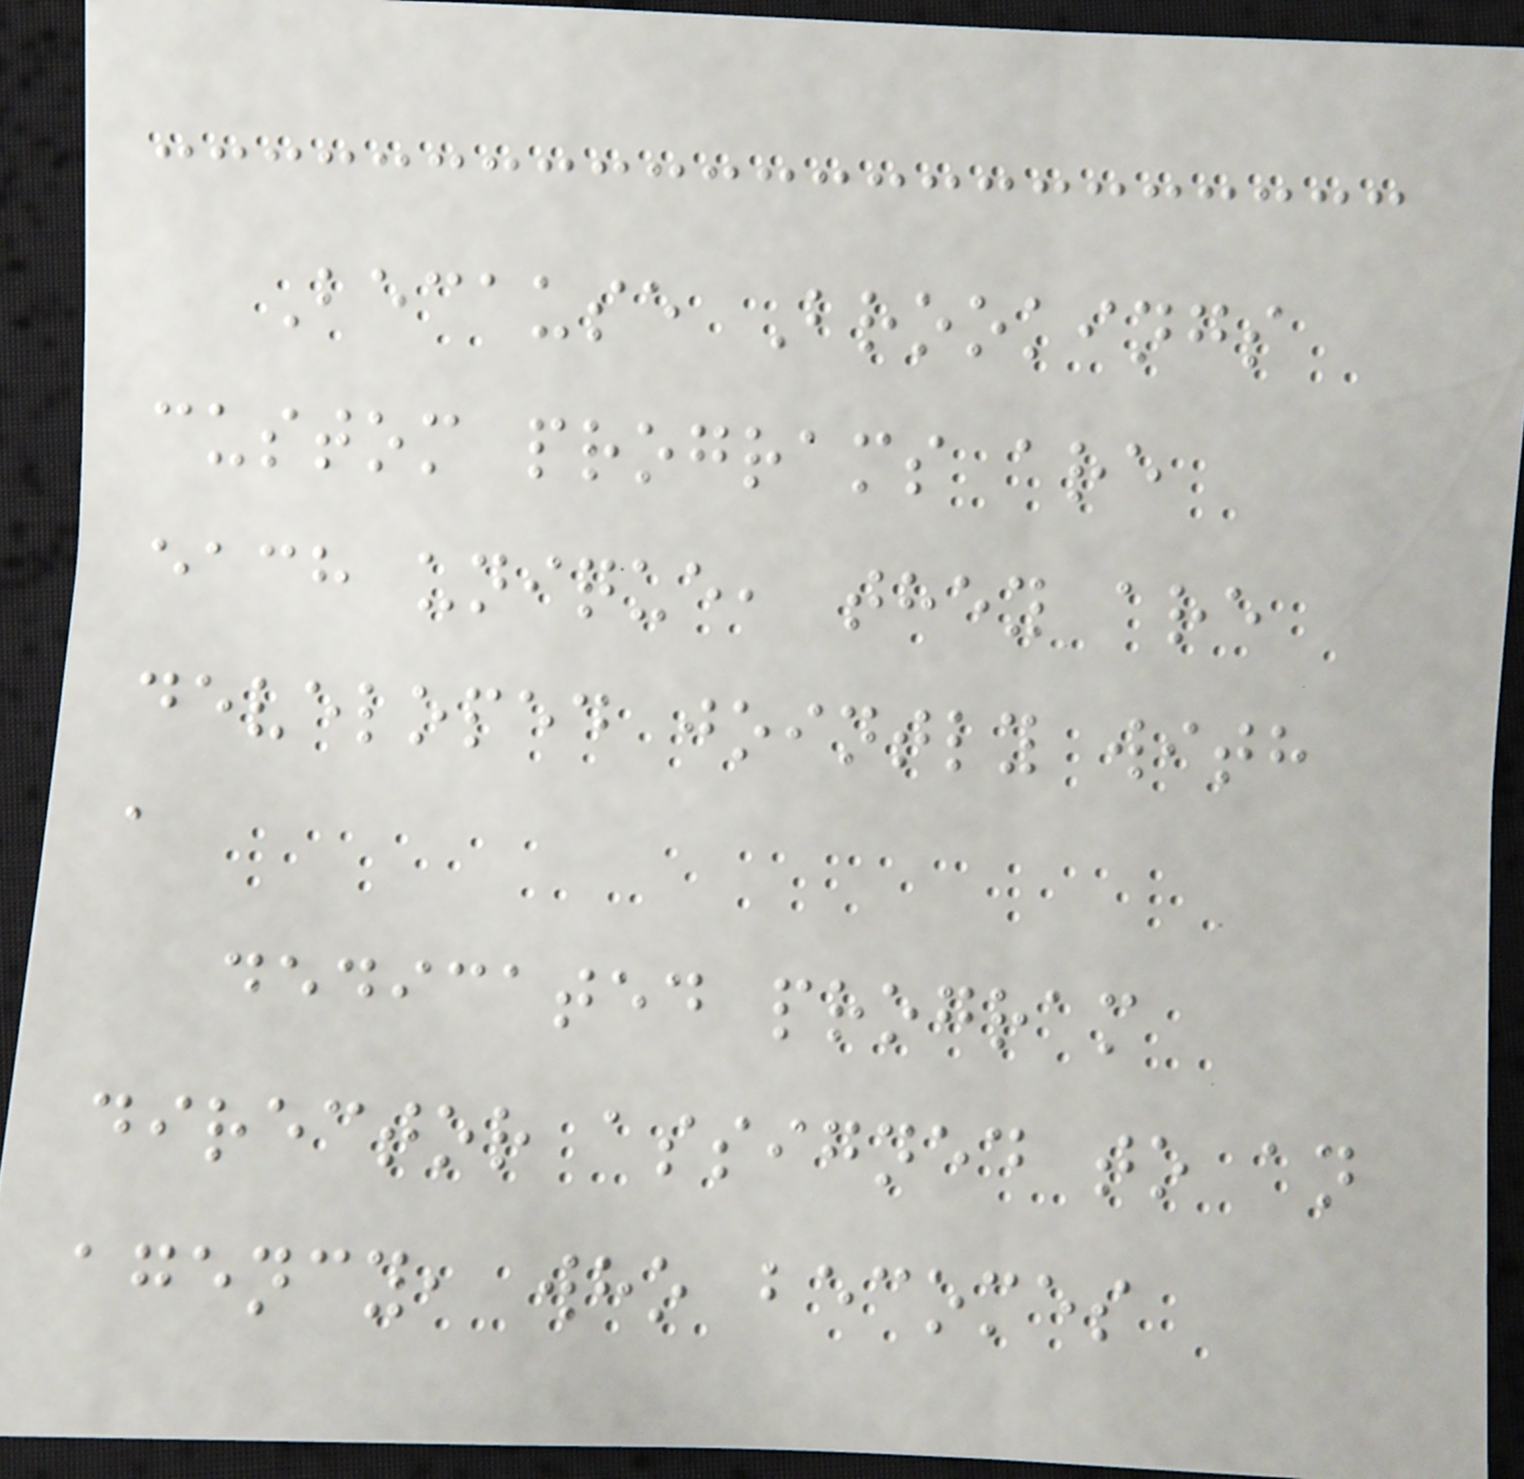Because Brookings
custom programs are
each unique, they are
developed jointly with
a
dedicated program
director assigned to an
agency, who becomes
